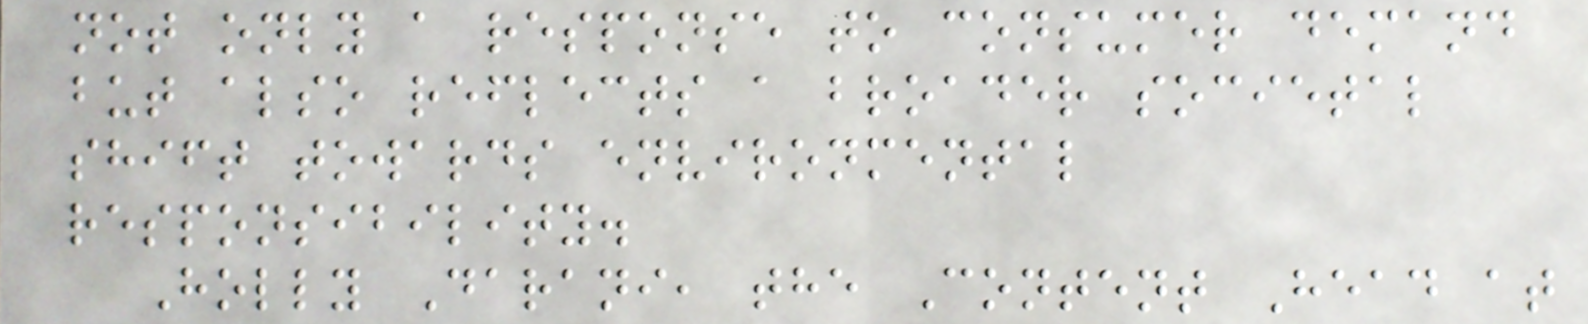not only a response to consumer demand
but also reflects a broader societal
shift towards environmental
responsibility.
Holly Darani, the Content Head at
